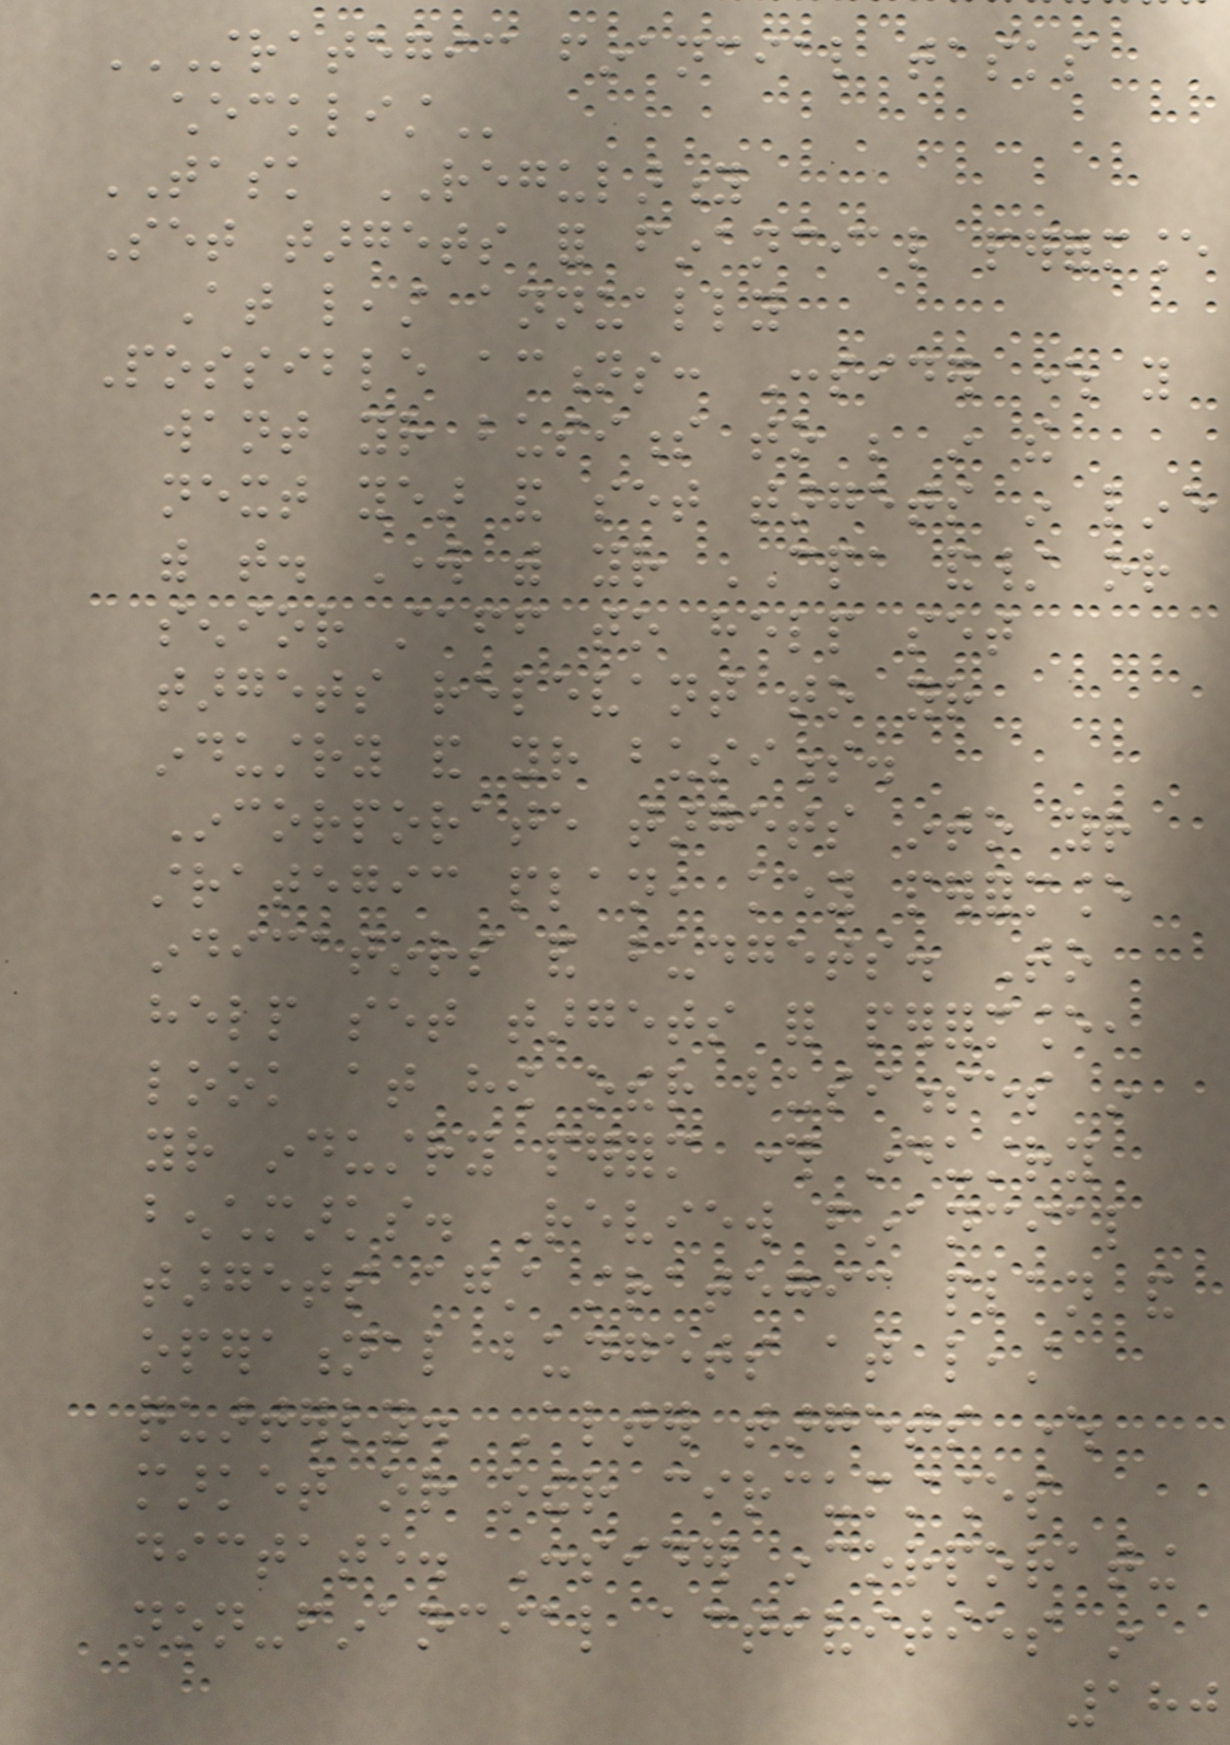STRATEGIC FINANCIAL TASKS
CHECKLIST
TASK REGULARITY
Set targets for financial performance
At least annually
Possible actions: Consider where you
want your business to be in the
next year and set targets in line
with that. Work with your CPA and/ or
senior staff to help set
targets relevant to your
industry and your business.
Incorporate targets into your
strategic plan, key performance
indicators and budgets. To
help set targets for performance,
look at how other businesses in
your industry perform through industry
benchmarks. Review financial
targets against strategic plan and
operational budgets at least
quarterly. Alter targets where
market or other circumstances
dictate. Consider incorporating
non-financial activities in
180
